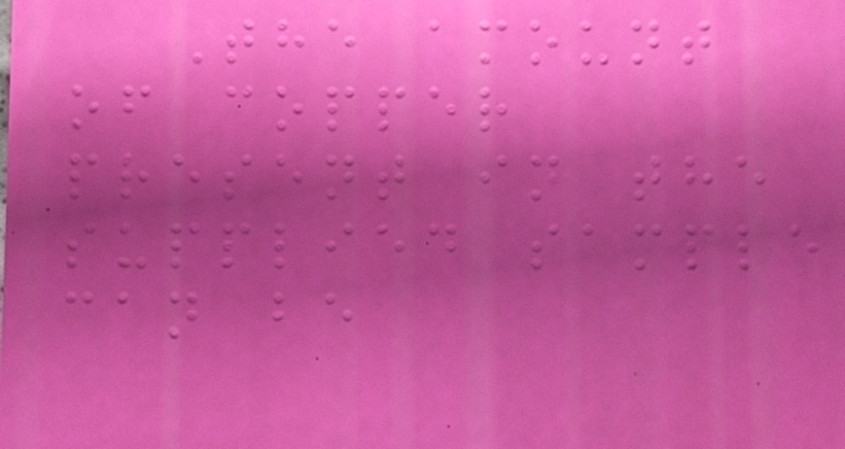The amount
of copper
present in the
supplied sample
can be
